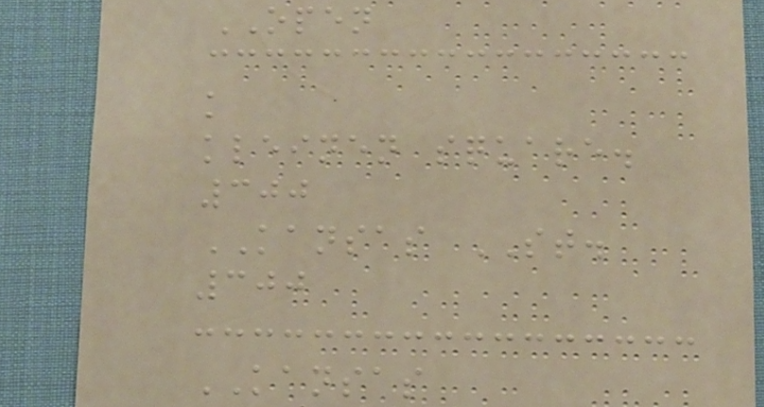OPEN
k
kleinen square.
300
KANSAS ST.
300
KANSAS
